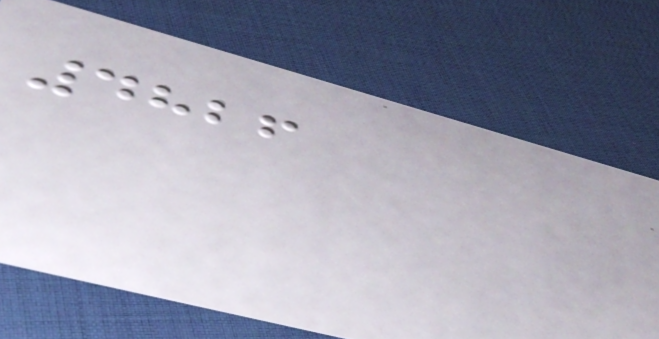4826
